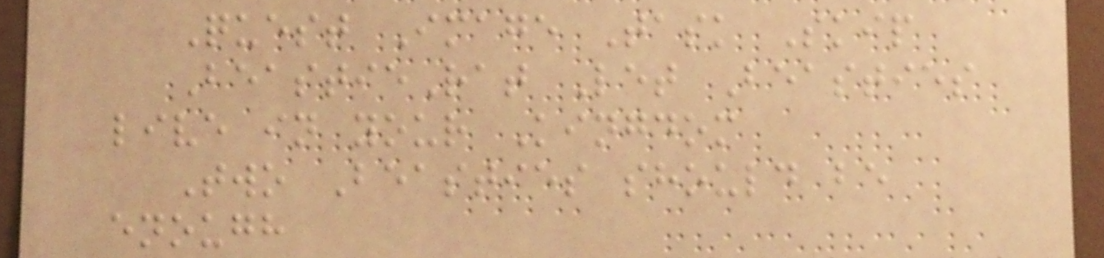Quest Image Task Skip
BeastieRat Let Beasties
live in your Kingdom
Two Beasties should be
enough
